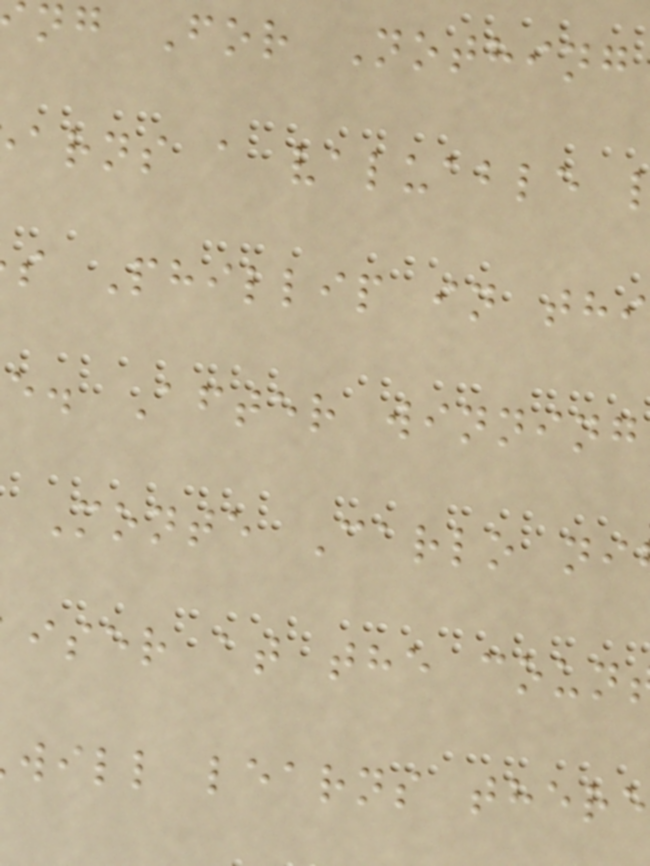ng For Nothing
arns a valuable
s Phillip in thi
e. After winning
Monte Carlo ni
iser at the coun
will learns there
